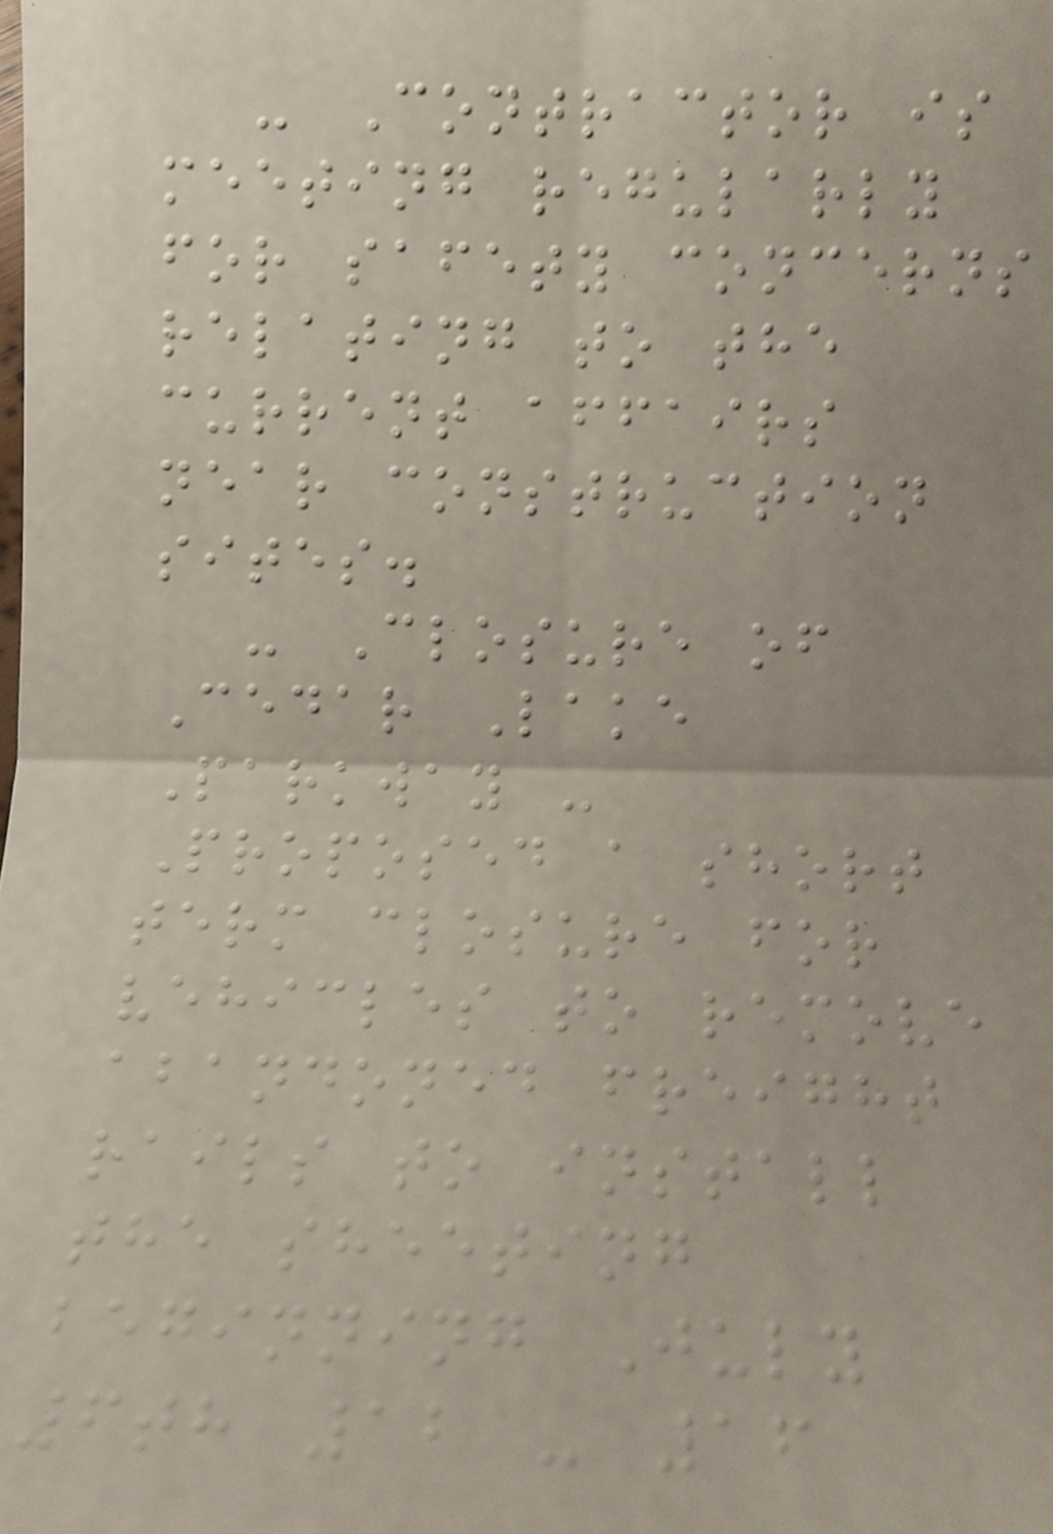- Contractor is
meeting regularly
for safety concerns
relating to the
current affairs
near construction
sites.
- Closure of
Cedar Lake
Parkway -
Proposed a short
term closure for
vehicles to remove
abandoned freight
rails to install
the sheeting
beginning July
6th 12 - 16
